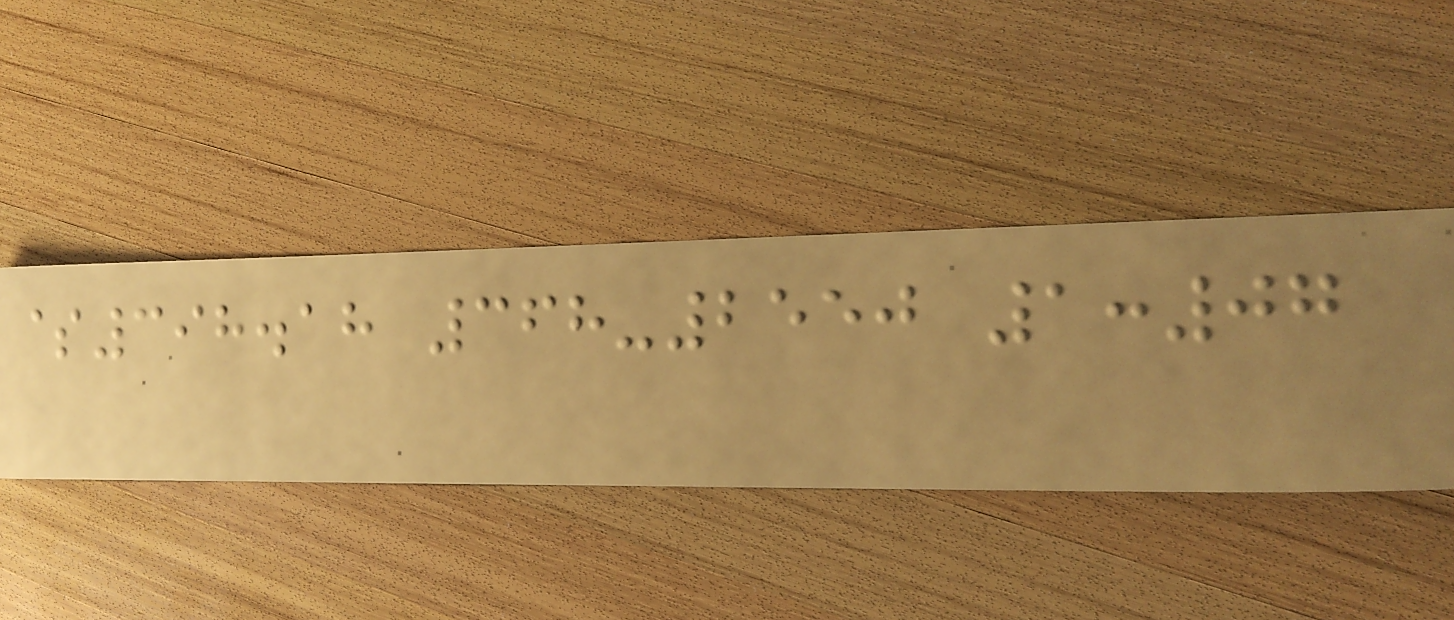$398.18 368-2550 1:07
